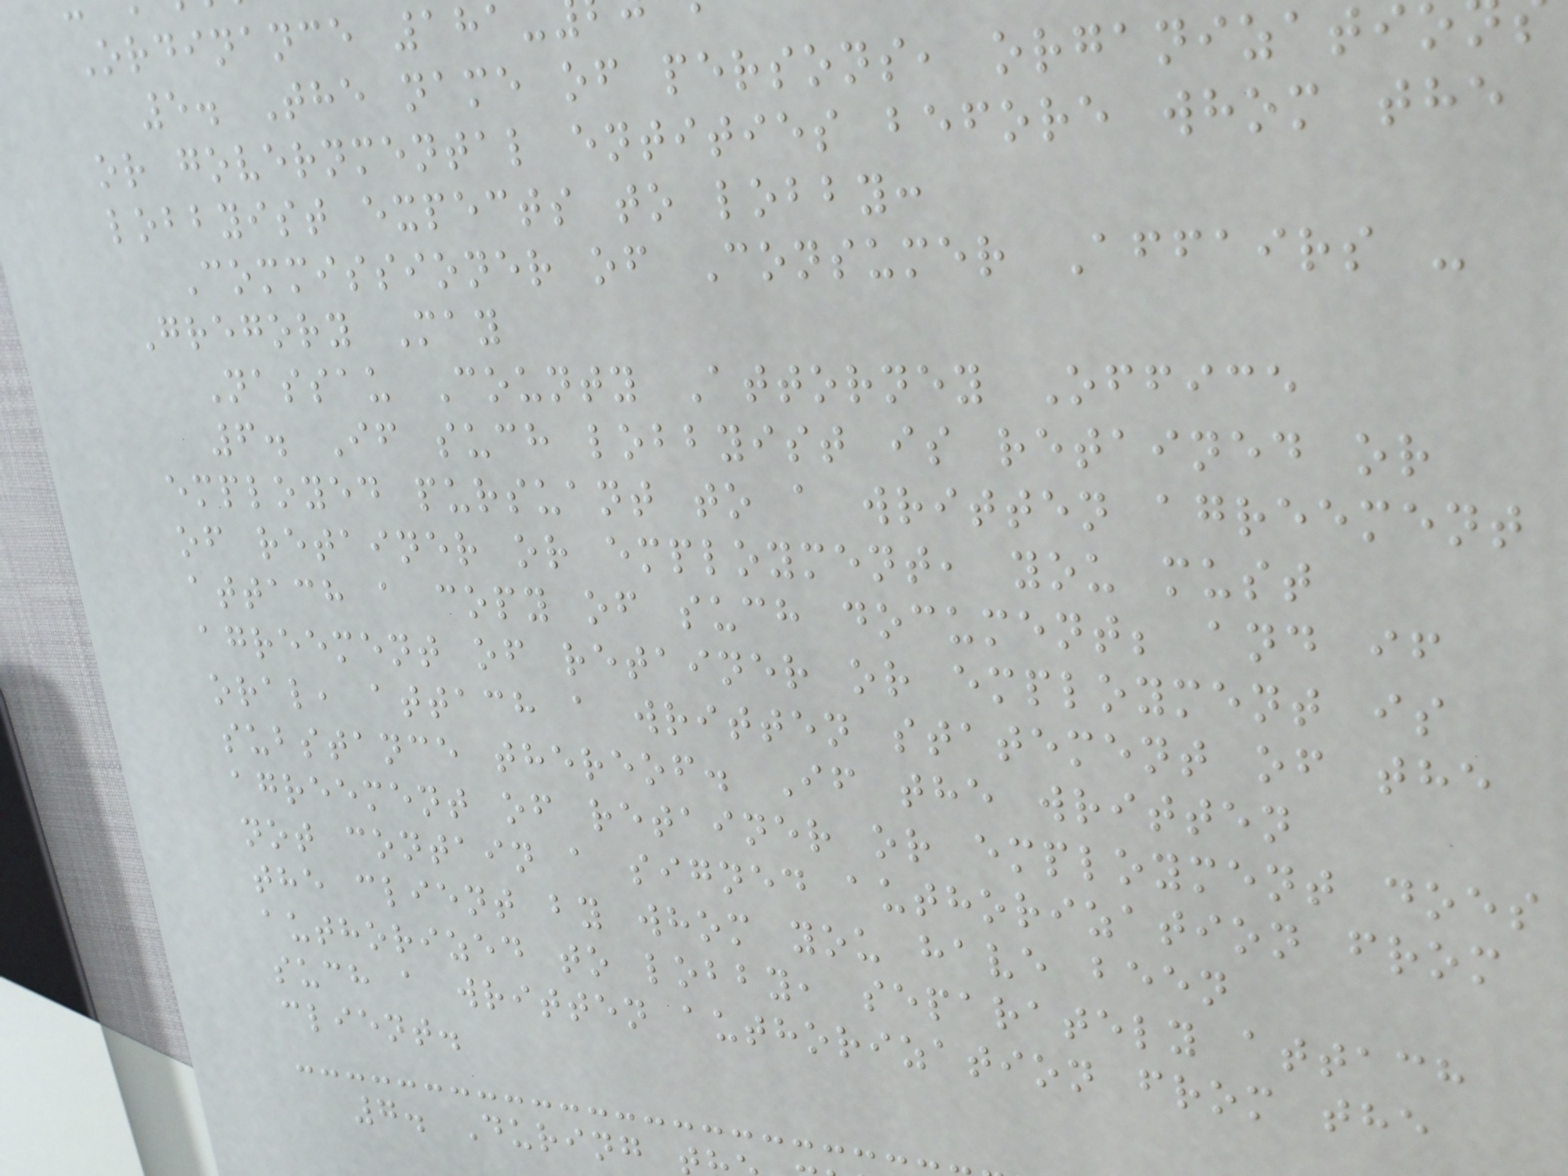Ordinance 181
5. The name of persons, organizati
or governmental entities before whom the
lobbyist expects to lobby:
Commissioner of Consumer Affairs -
Gregory May
Nassau County Attorney Office
6. If such lobbyist is retained or
employed pursuant to a written agreement
of retainer or employment, you must
attach a copy of such document; and if
agreement of retainer or employment is
oral, attach a written statement of the
substance thereof. If the written
agreement of retainer or employment does
not contain a signed authorization from
the client by whom you have been
authorized to lobby, separately attach
such a written authorization from the
client.
7. During
